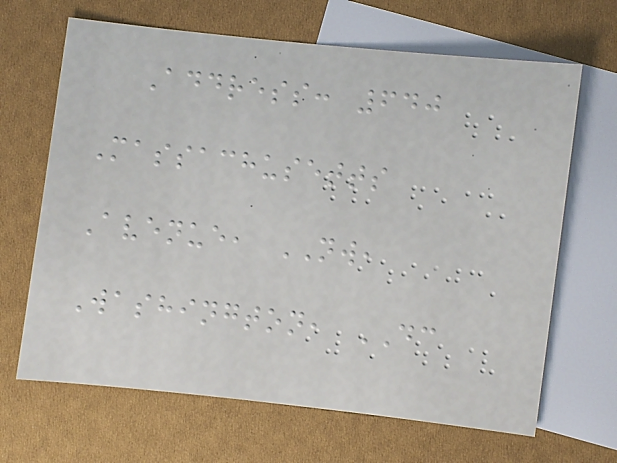Address: 640
Massachusetts
Avenue, NW,
Washington, DC
